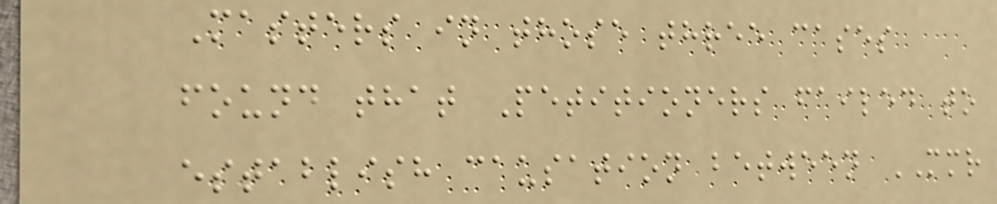Masters in those three cases
found that Petitioners failed to
establish causation between MMR
